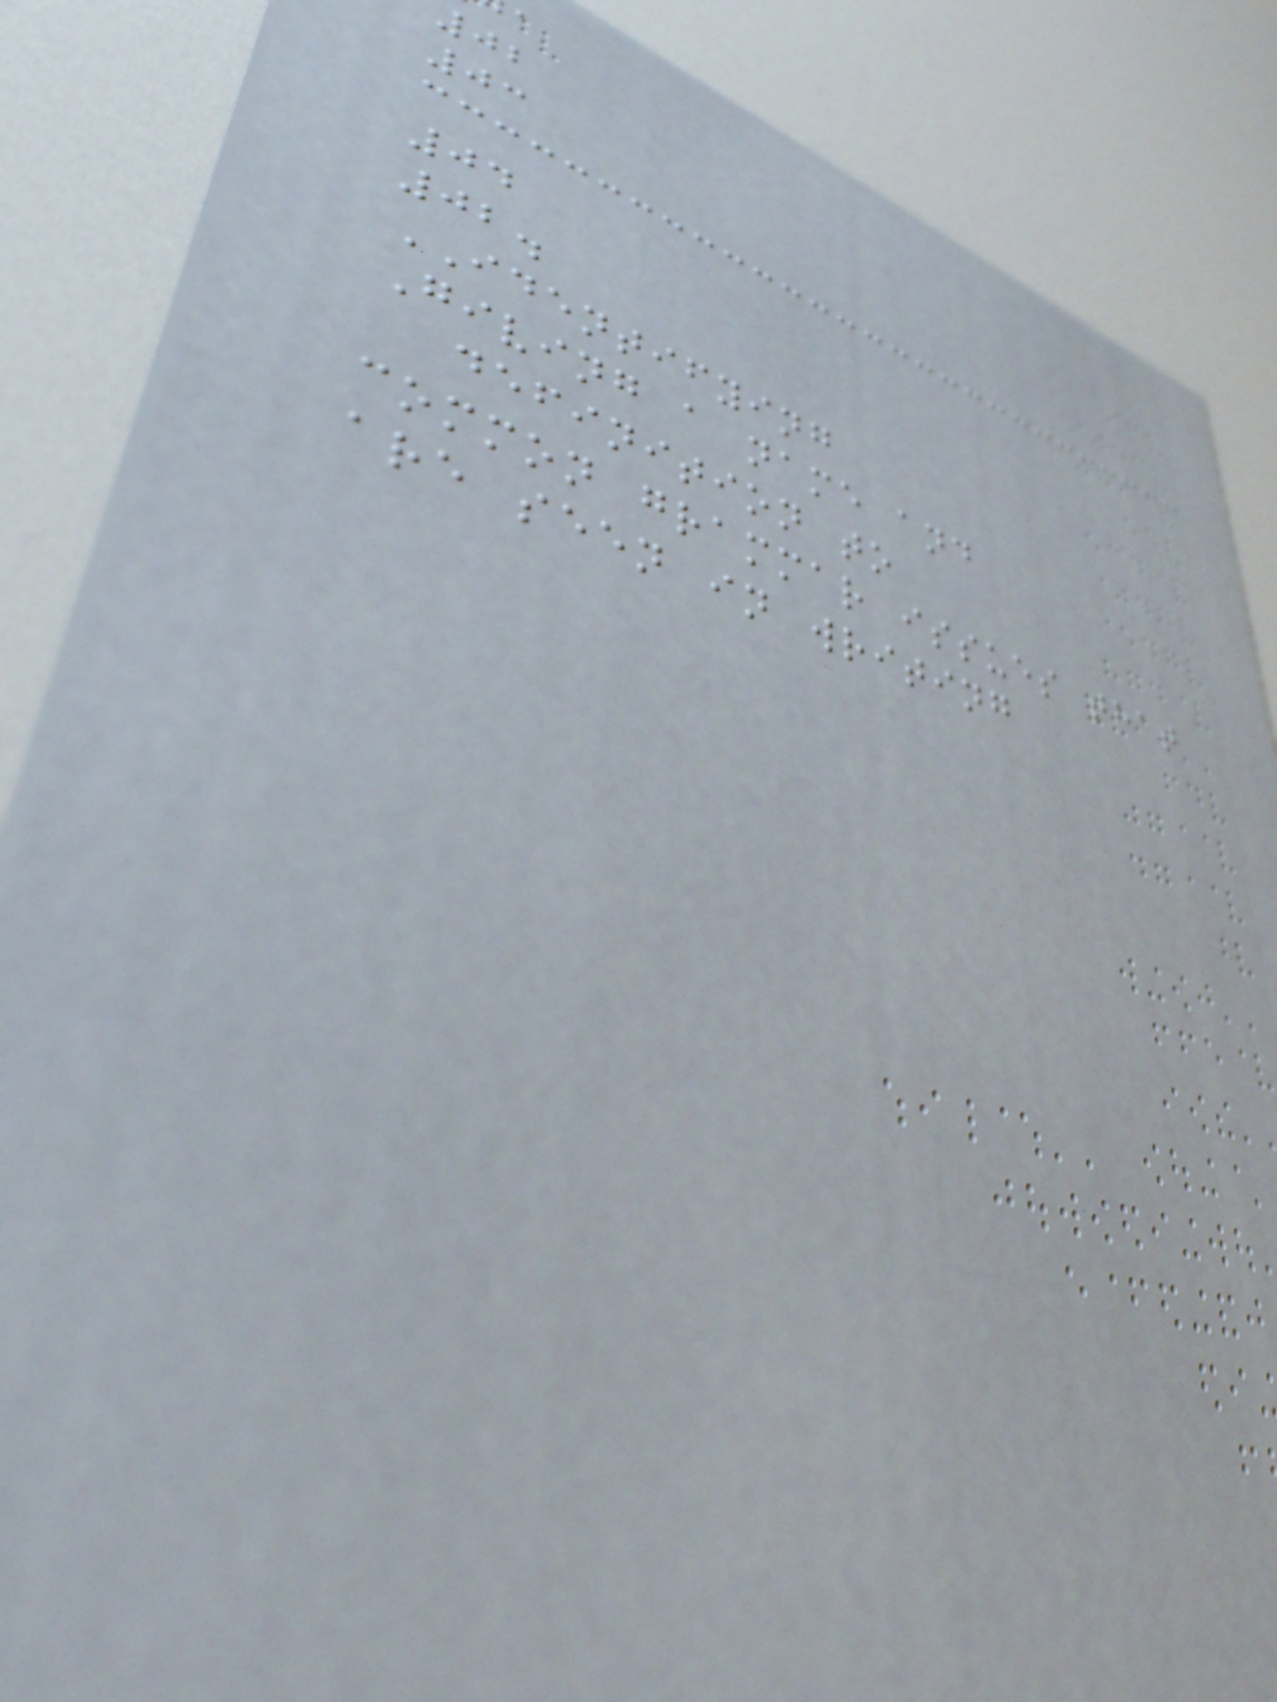02
03
04
02.
IDENTIFYING
Giving a name and
definition to
common grammar issues that
are seen in writing
